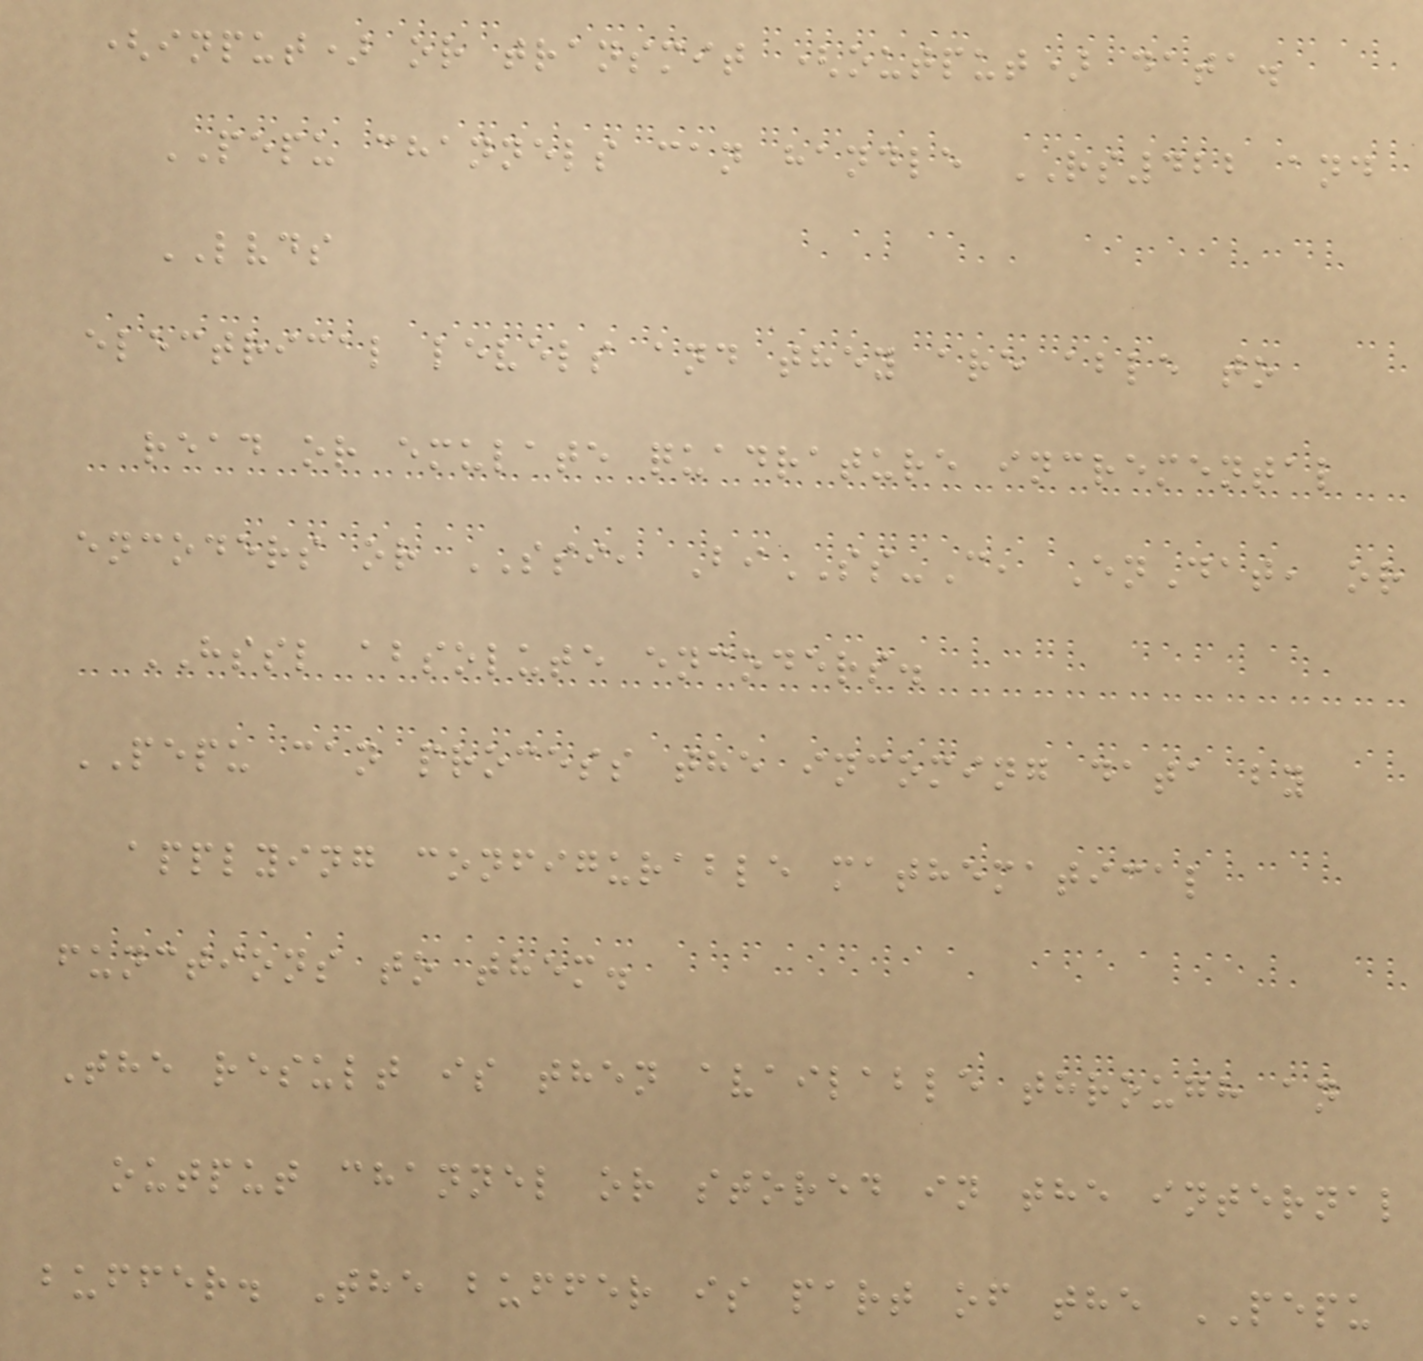(input) or transmit (output) data.
PEPU channels can handle RS422 and
LVDS
electrical levels and they are able to
read or emulate quadrature incremental
encoders or SSI, BiSS-C, EnDat, or
HSSL absolute encoders.
PEPU can process the incoming data by
applying configurable mathematical
functions to them.
The result is then available through an
output channel or stored in the internal
buffer. The buffer is part of the PEPU
